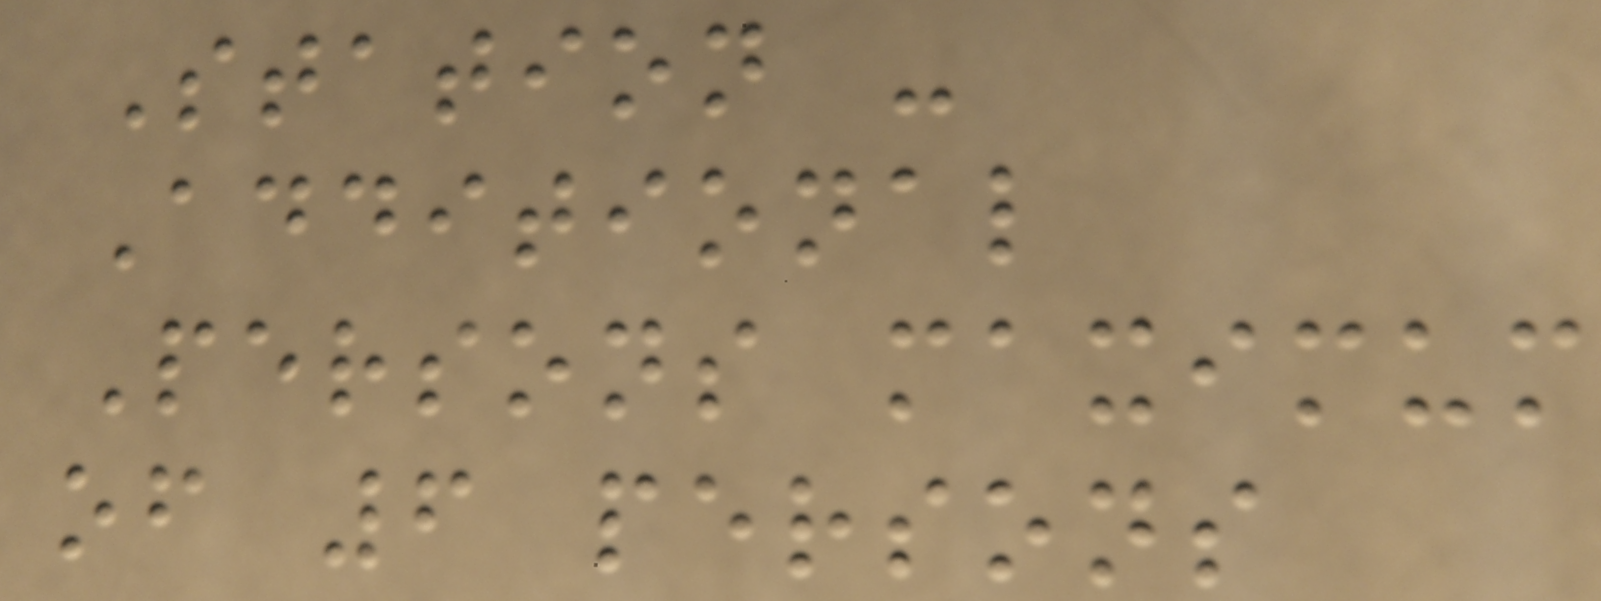Station -
Additional
Persons maximum
of 6 persons
